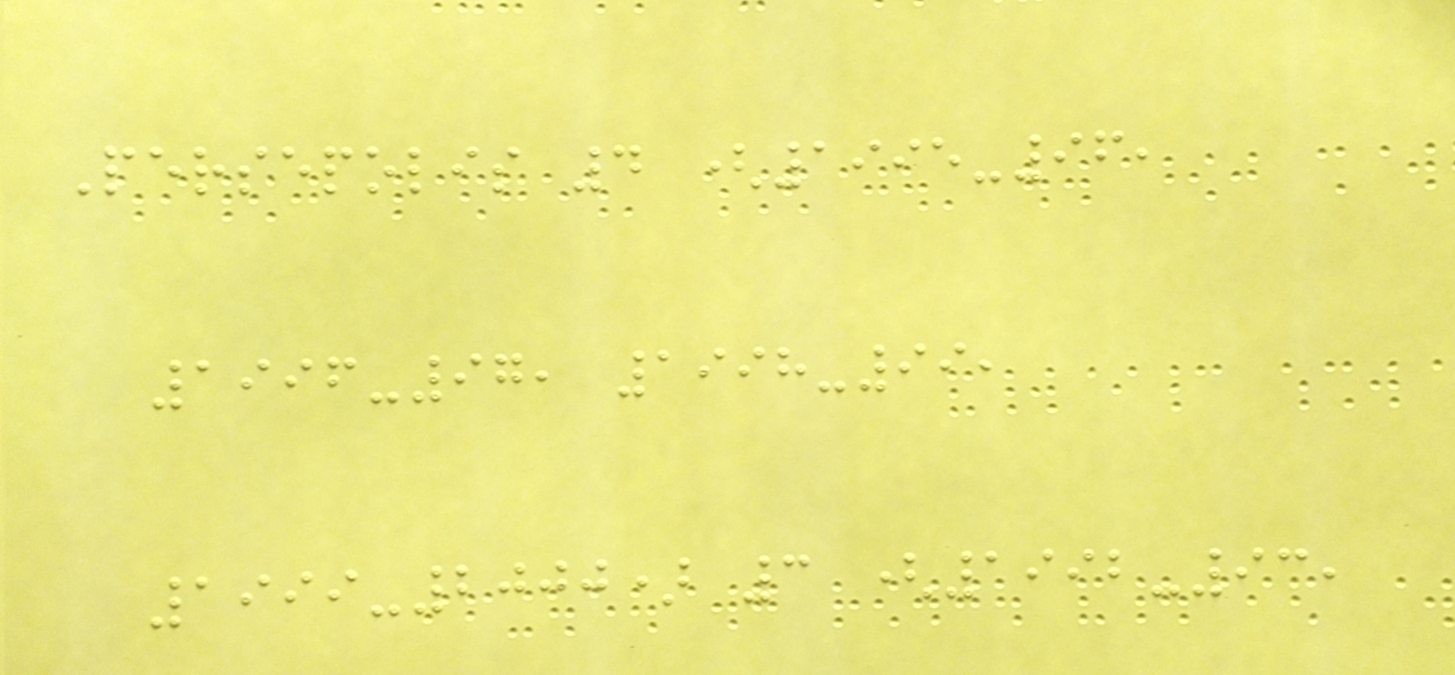Persepolis 4 (1995-96,
1996-97, 1998-99,
1999-2000) 3 (1992-93,
